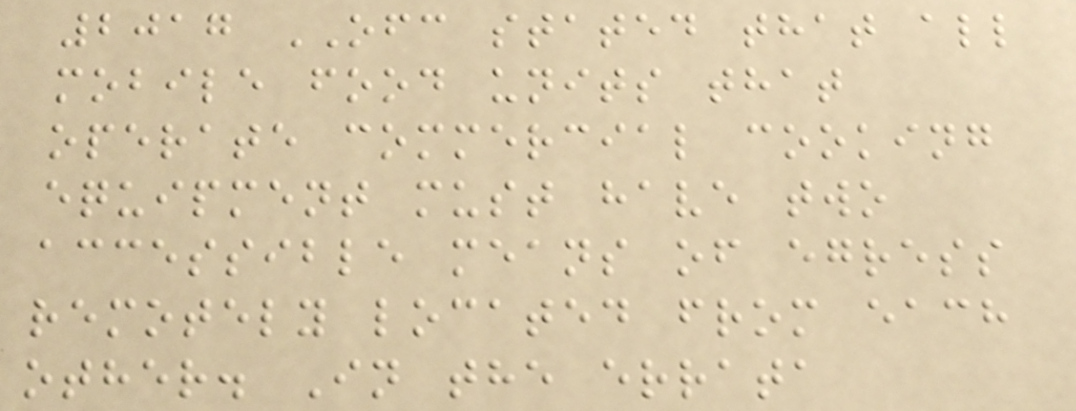2017 OFC stated that all
mobile food units that
operate commercial cooking
equipment must have two
accessible means of egress
remotely located from each
other. In the errata
